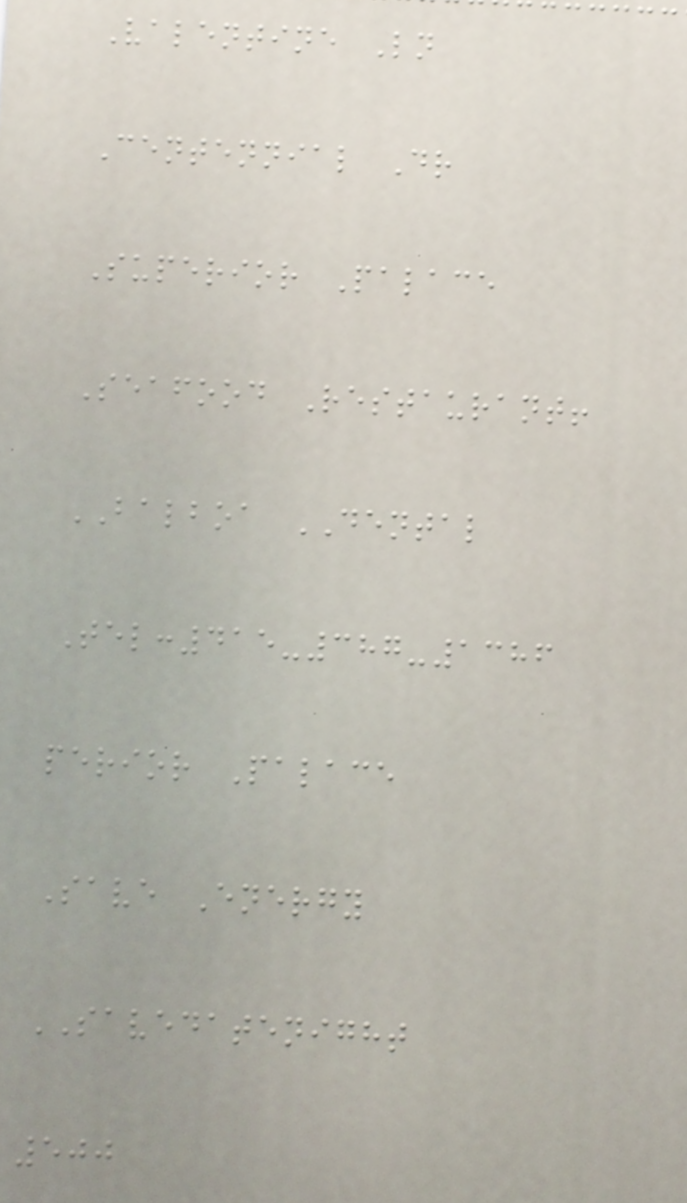Valentine Ln
Centennial Dr
Superior Palace
Seafood Restaurant!
BALBOA DENTAL
Tel:415-387-1386
perior Palace
Save Energy
SAVEDATENIGHT
500
